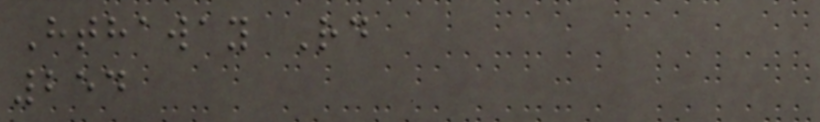Hthaway Rd
254
